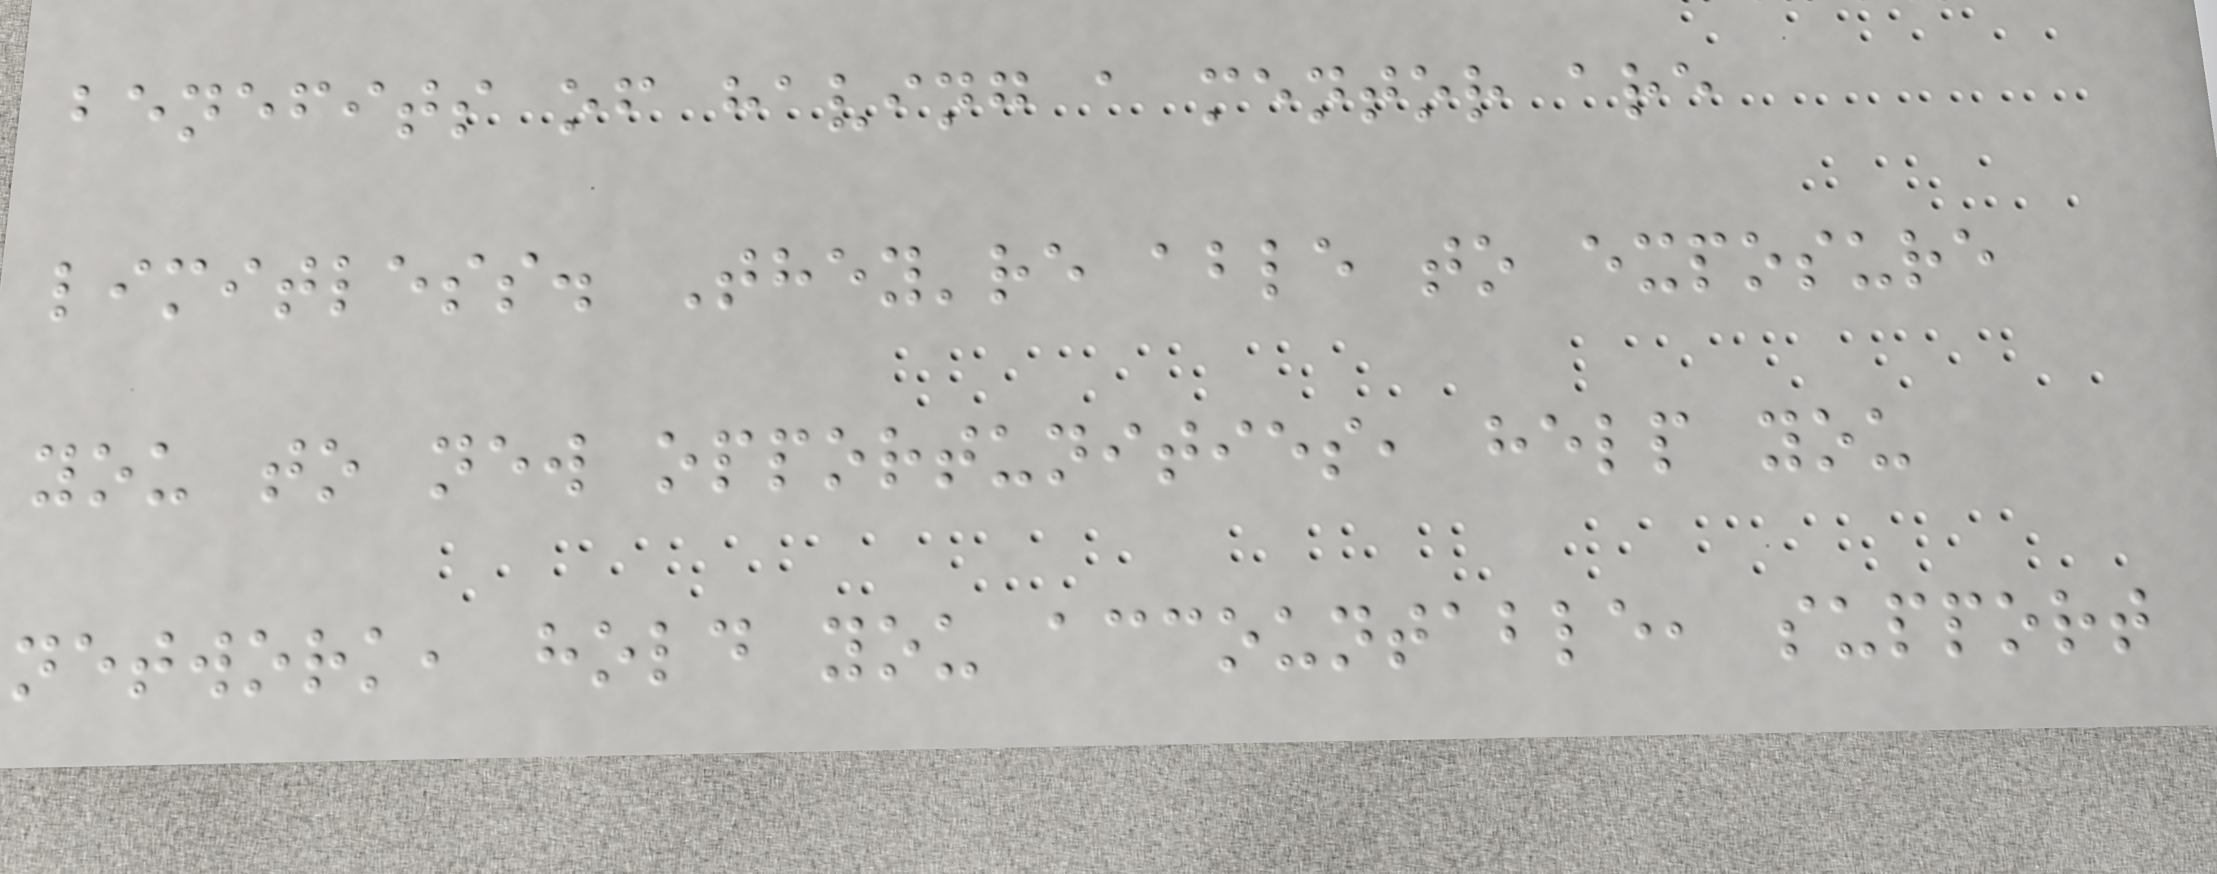benefits of having a mentor are
limitless. They're able to exposure
you to new opportunities, help you
network, hold you accountable, support
